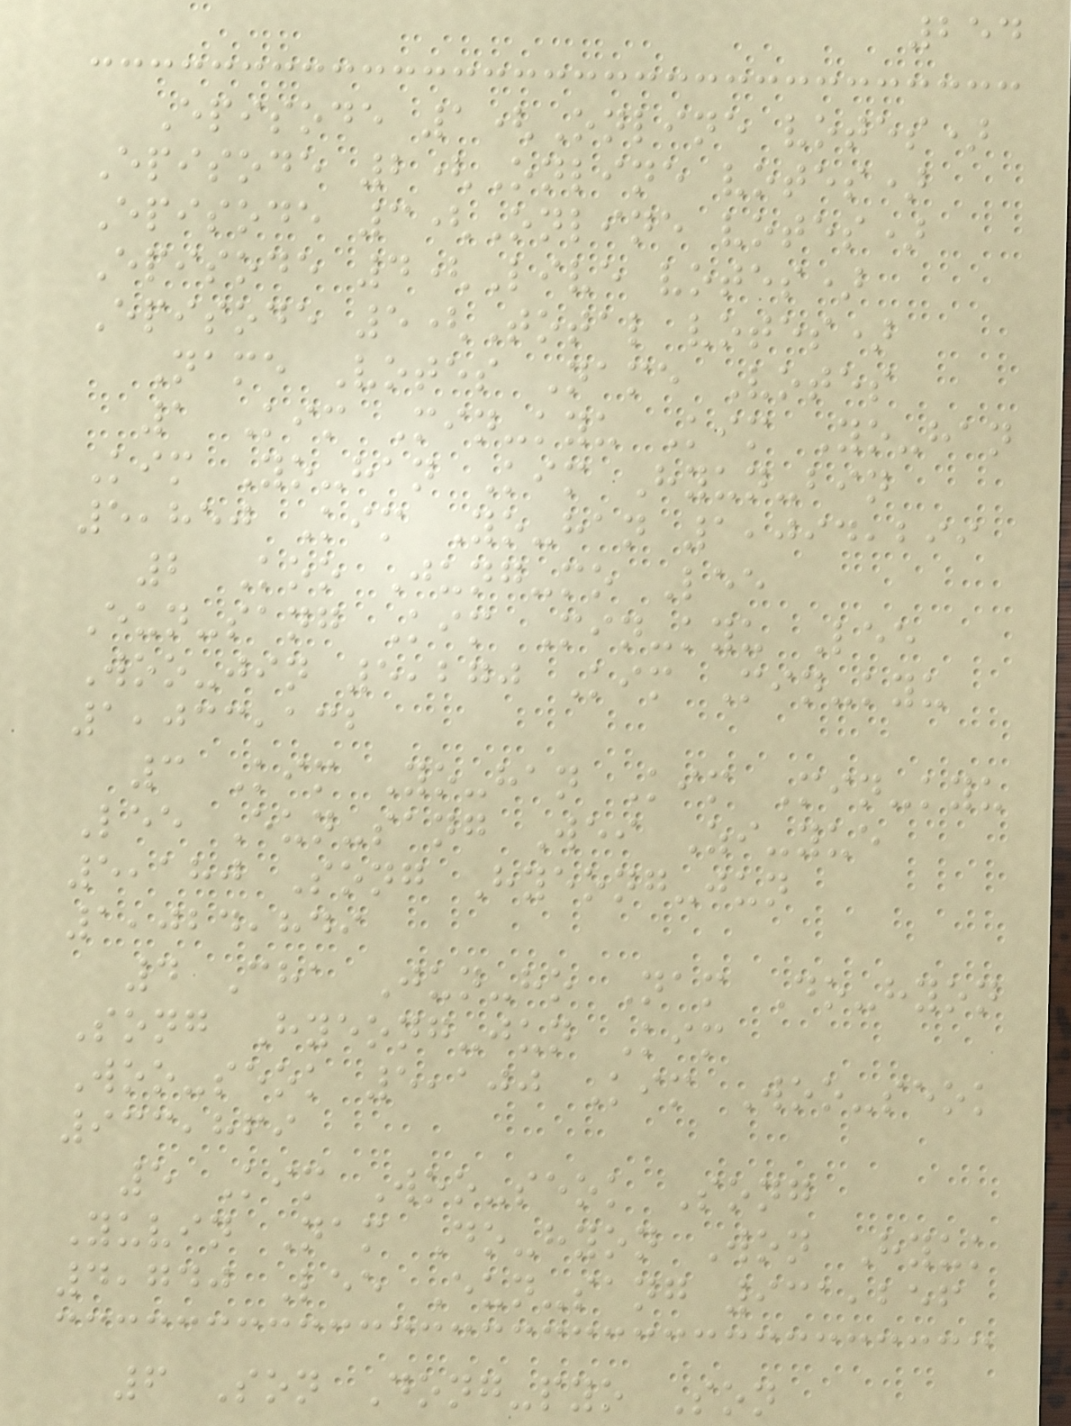254
Episode 1(Online votes)
Episode 2(Online votes)
Episode 3(Online votes)
Episode 4(Live votes)
Episode 5(Total votes)
Name Votes Name Votes
1 Kim Min-kyu Kim Yo-han
Kim Yo-han Kim Hyun-bin
5,850 Kim Yo-han 1,094,299
2 Koo Jung-mo Lee
Eun-sang Kim Min-kyu Lee
Woo-jin 5,270 Kim Min-kyu
1,033,132
3 Kim Yo-han Kim Min-kyu
Lee Eun-sang Wei Zi-yue
5,180 Song Hyeong-jun
1,024,849
4 Cha Jun-ho Nam Do-hyon
Song Hyeong-jun Kim
Woo-seok 5,100 Kim Woo-seok
933,869
5 Kim Woo-seok Song
Yuvin Nam Do-hyon Won Hyuk
4,740 Lee Eun-sang 931,256
6 Son Dong-pyo Son
